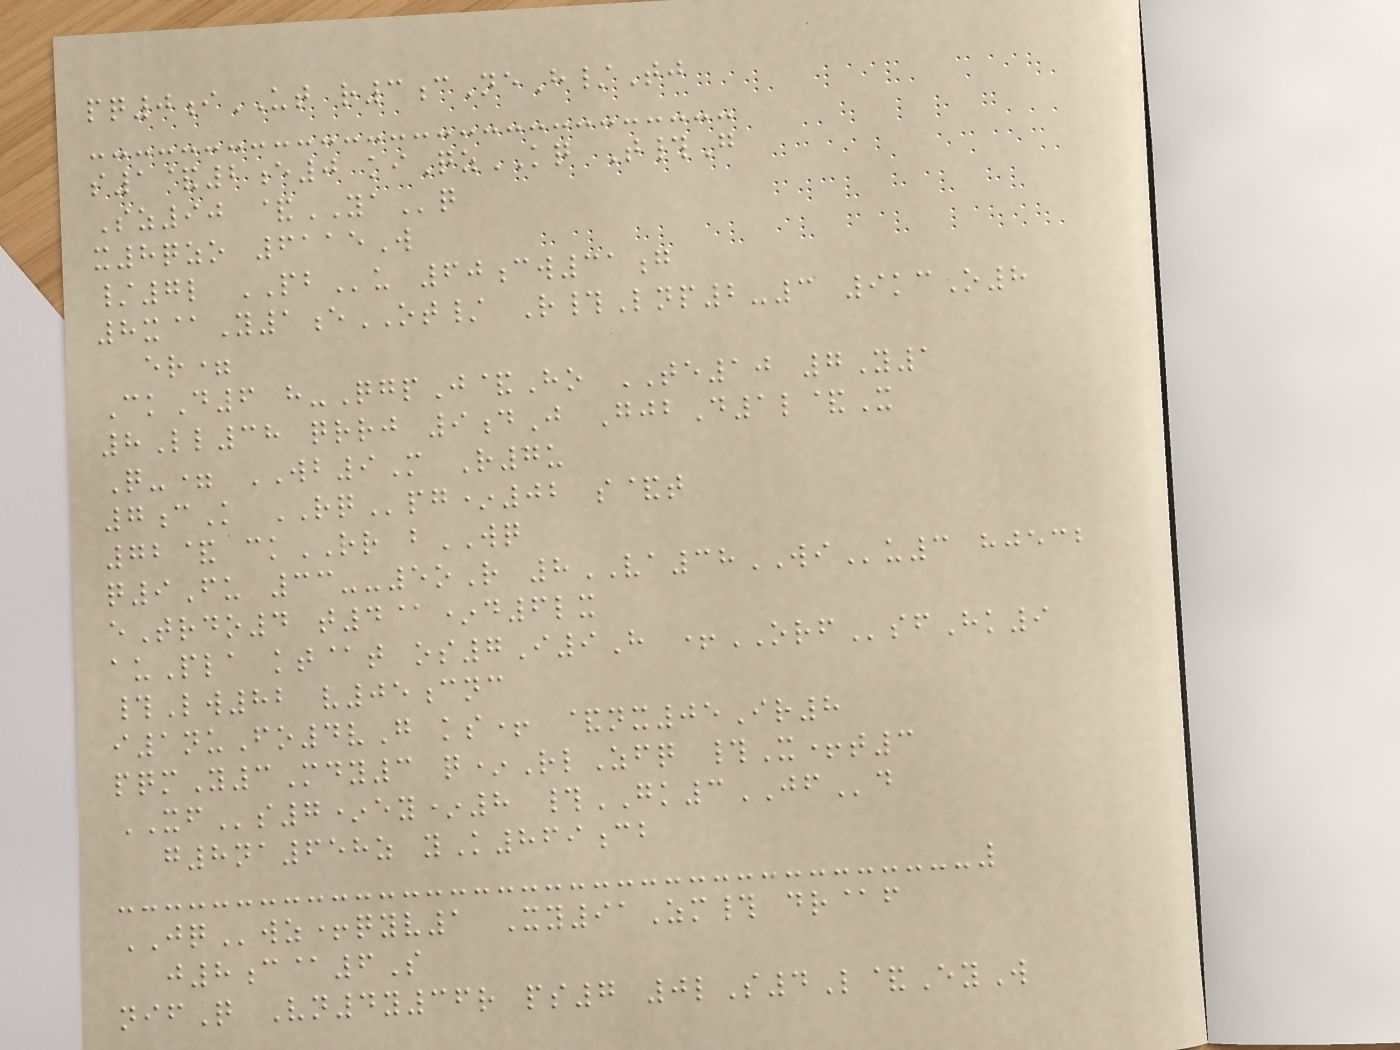pq0iUT r3cNeH/Tj
s1&2e0 kiQzKQ T#G
Sz90 &YAq
x8qzo 6115W
/7l PBu 60cw31g
8x@Y1eOT/ R#Lnp2-3 9kcO8
er=
CkD6 h-QgpJ&Ho TE10 7Y1
8Ll38 qrrj 9dJ GjbD1l&X
Q-= WB9M R7u
7cK RQpg*02 s&t
72& ckRR bWQ
q9Fu 33--5oR 8VA38WIu3 hjecb
eTrdo4 t4@*d6lx
auPla kt@t os7I9H +ORFsfHk9
#Lw82 v05cnc
i1nuFo4vG ks+ &nx05Ir8
pqmY3Mdy3 q*RlZfq #X+t3
XFs7*ey*8 #GK3JFd
g8na658z yK869cb
JQwz+qyv1 Xy91Zm# dr@f
j8c@6S
nifQ Vn4y36r ps7 0lS4L&EyW
